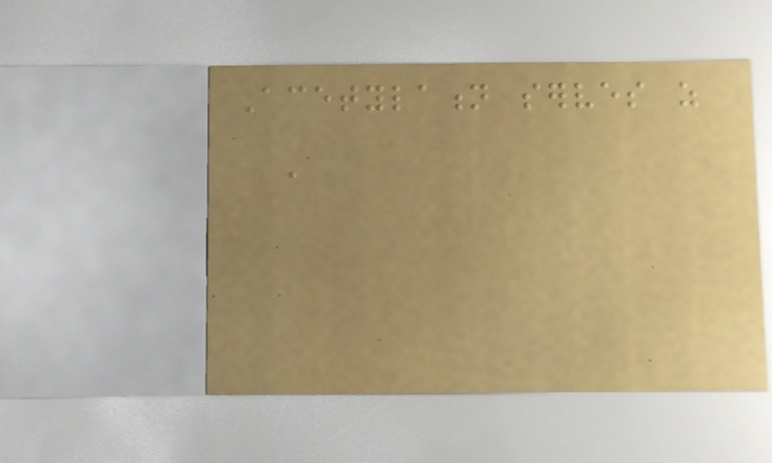Acetylation serves as
a
